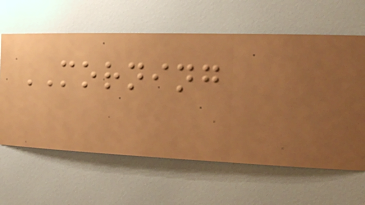MORNING
